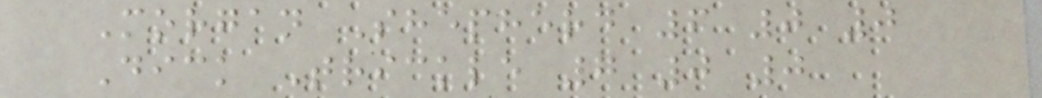Morgan Shepherd 6 0 0
Dick Trickle 7 0 0
